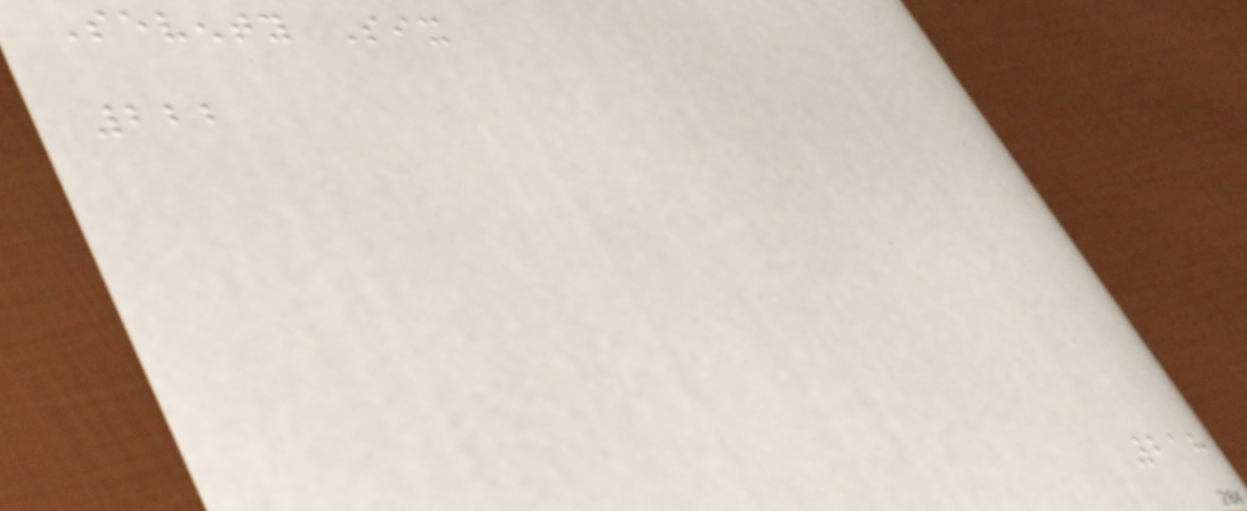Seventy Six
222
218
